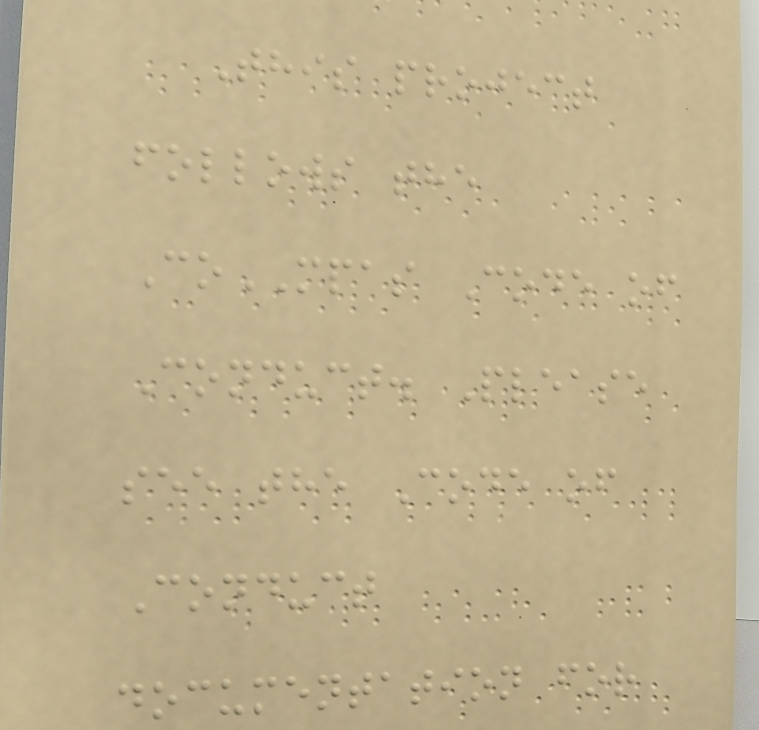This project
follows the
CoMPAS Code of
Conduct. Please
see the Code of
Conduct
documentation for
